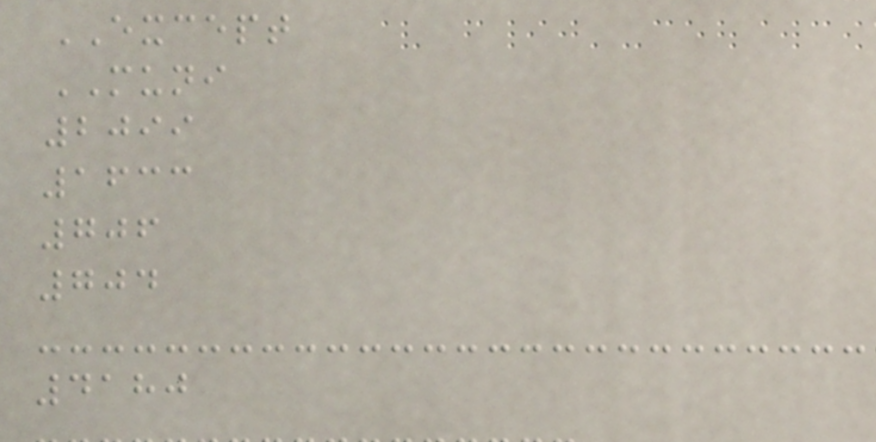EXCEPT
MUNI
2099
1633
706
704
4180
